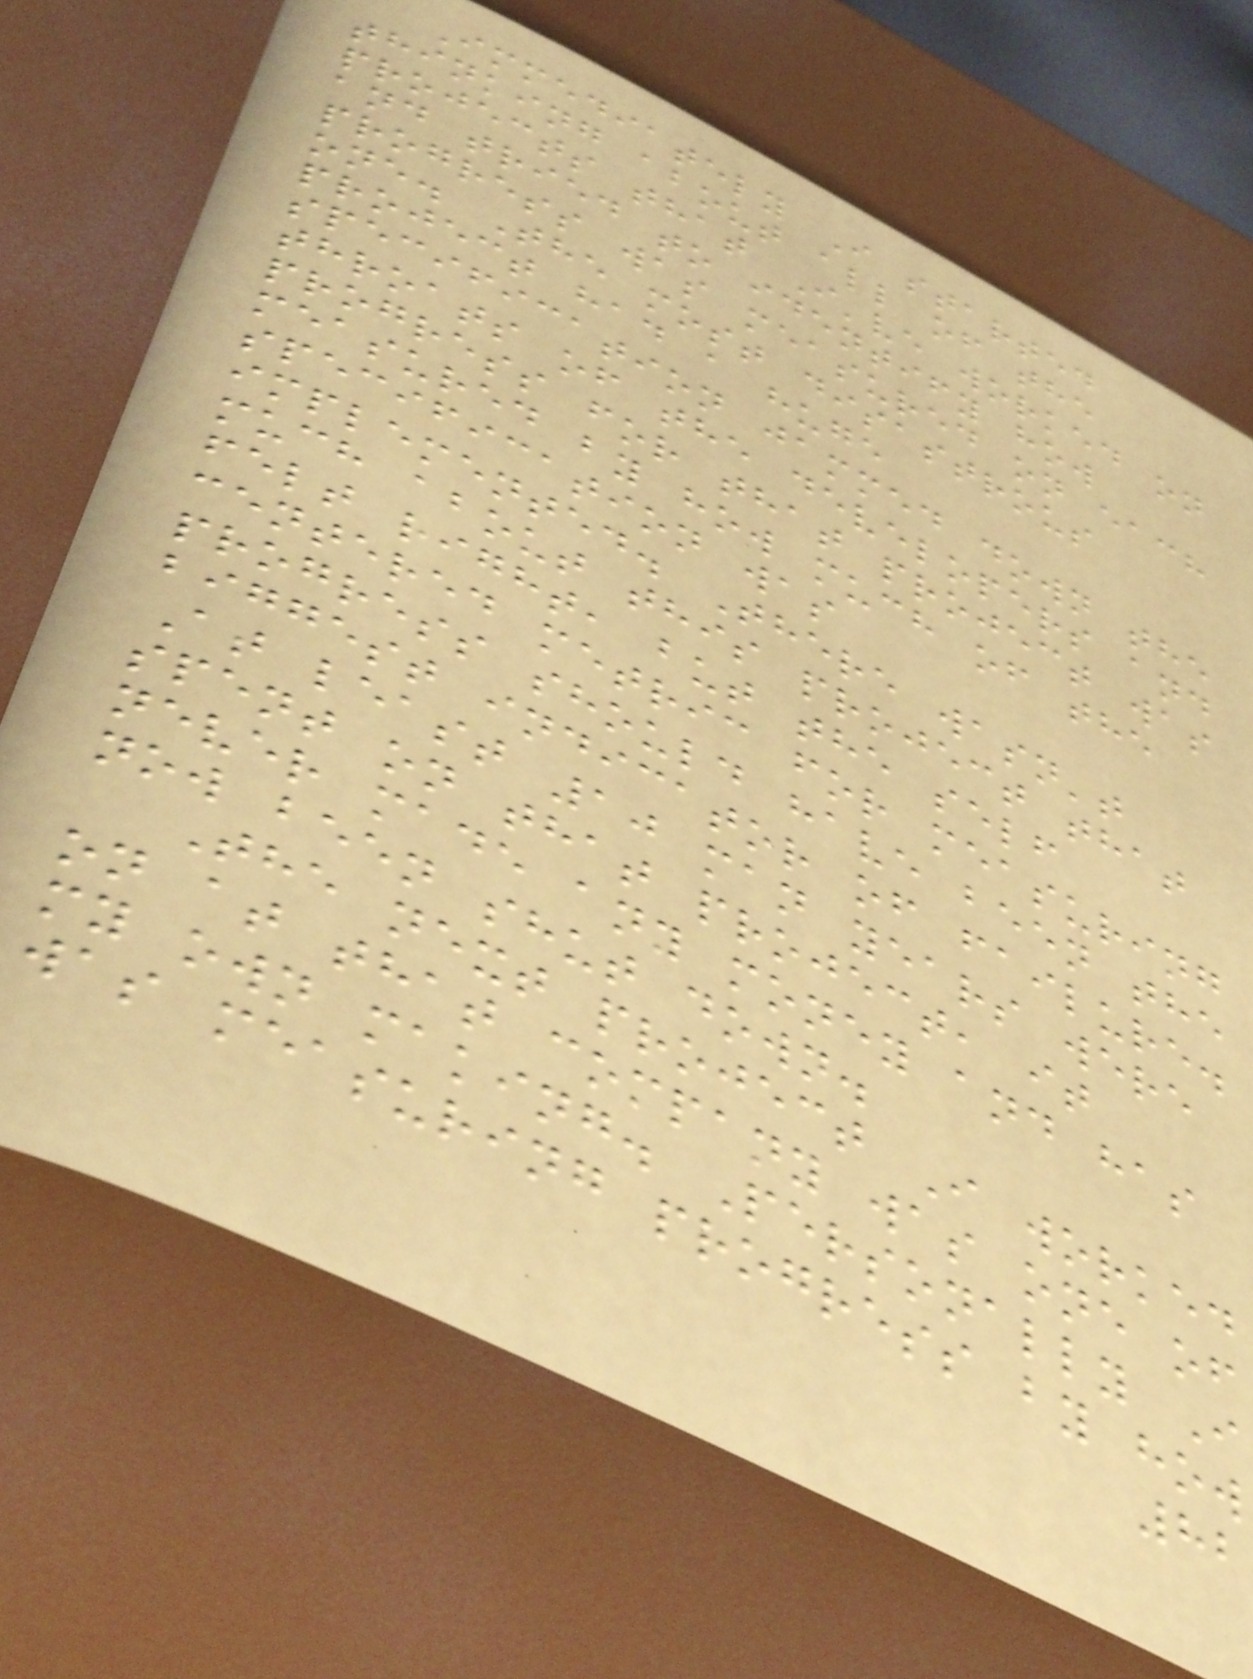Immediately I started
thinking about all of the
projects that I've worked on
and tried to identify how
progress was measured on each
one. The most disastrous
project had a huge
specification jammed down the
throats of the developers and
progress for that project was
measured by how much of the
specification was
implemented. There wasn't
much about this project that
felt right, but the self
centered metric for measuring
progress should have been the
biggest indicator of failure.
At least 10 man years were
spent on that project, it
never made any money and has
now been shut down.
The next project I worked
on at that company was one of
my own making. Personally I
was measuring progress by how
82
